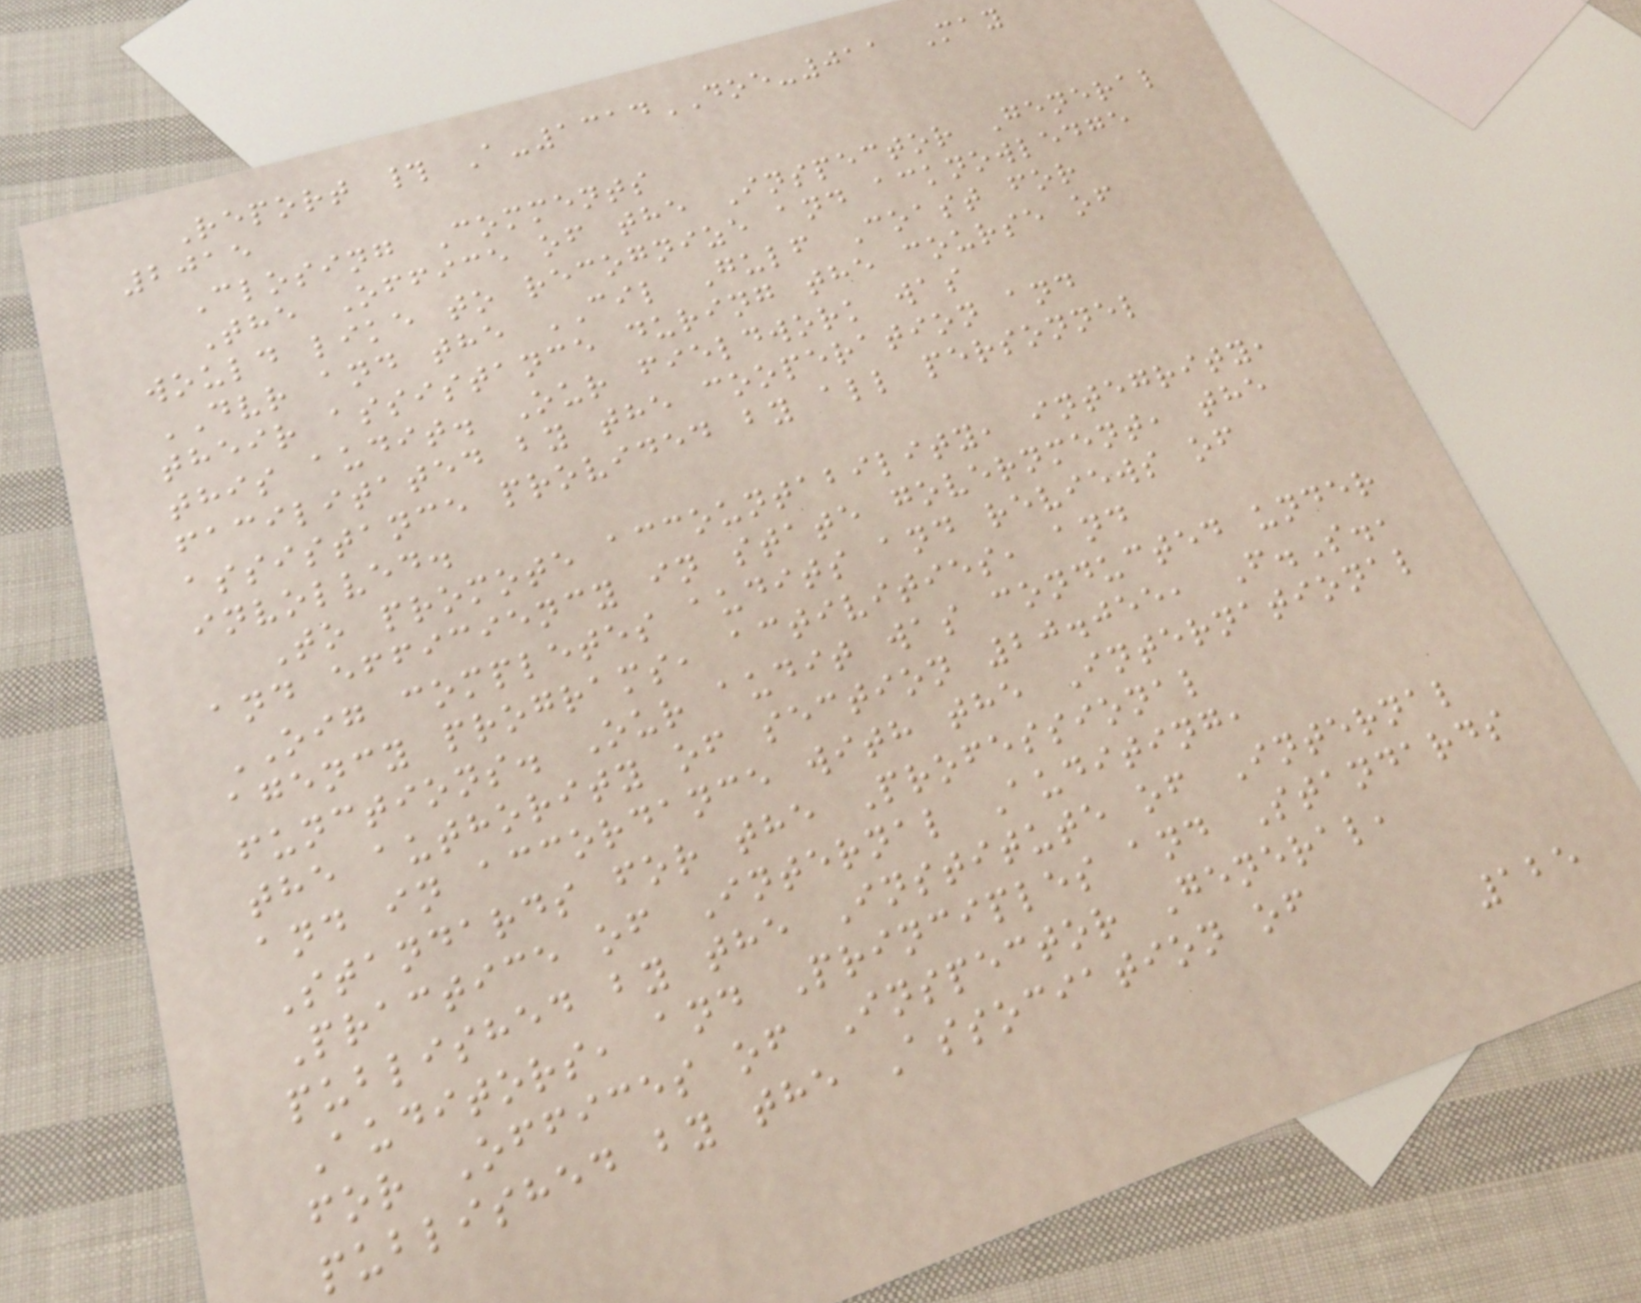Report # A-1314DOE-011 May
2015
Closing Comments
The Office of the Inspector General
would like to recognize and acknowledge
DVR and the CIL Gulf Coast for
their assistance during the course of
this audit. Our fieldwork was
facilitated by the cooperation and
assistance provided by all personnel
involved.
To promote accountability, integrity,
and efficiency in state government, the
OIG completes audits and reviews of
agency programs, activities, and
functions. Our audit was conducted under
the authority of section 20.055, F.S.,
and in accordance with the International
Standards for the Professional
Practice of Internal Auditing,
published by the Institute of Internal
Auditors, and Principles and Standards
for Offices of Inspector General,
published by the Association of
125
